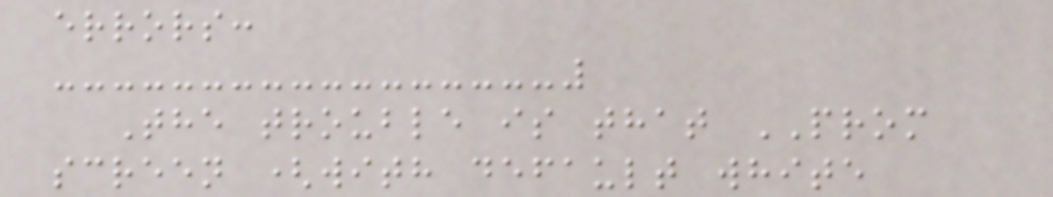errors:
The trouble is that PROM
screen (with default white
